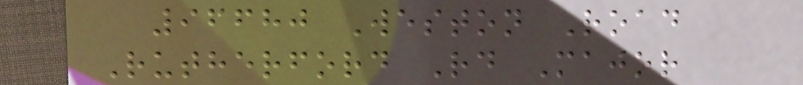96680 Weston Road
Rutherford Rd Major
